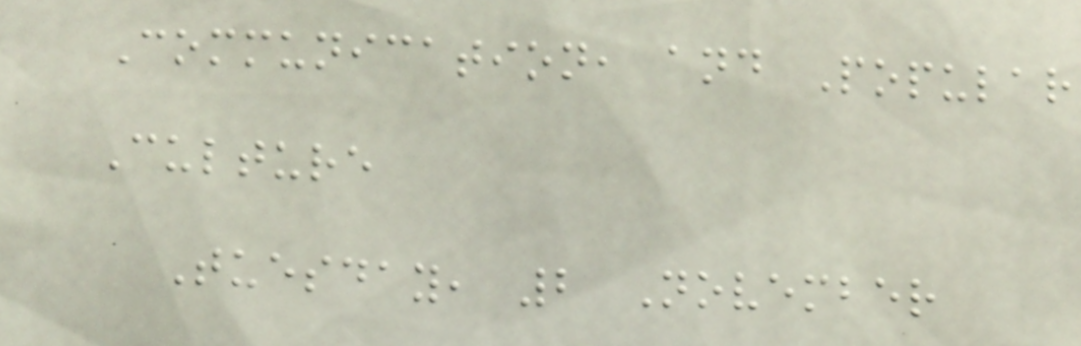Communication, and Popular
Culture
Tuesday, 2 November
